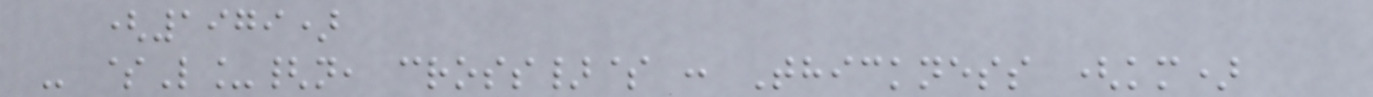(1979)
- $L_{n, cross}$ : Thickness (km)
